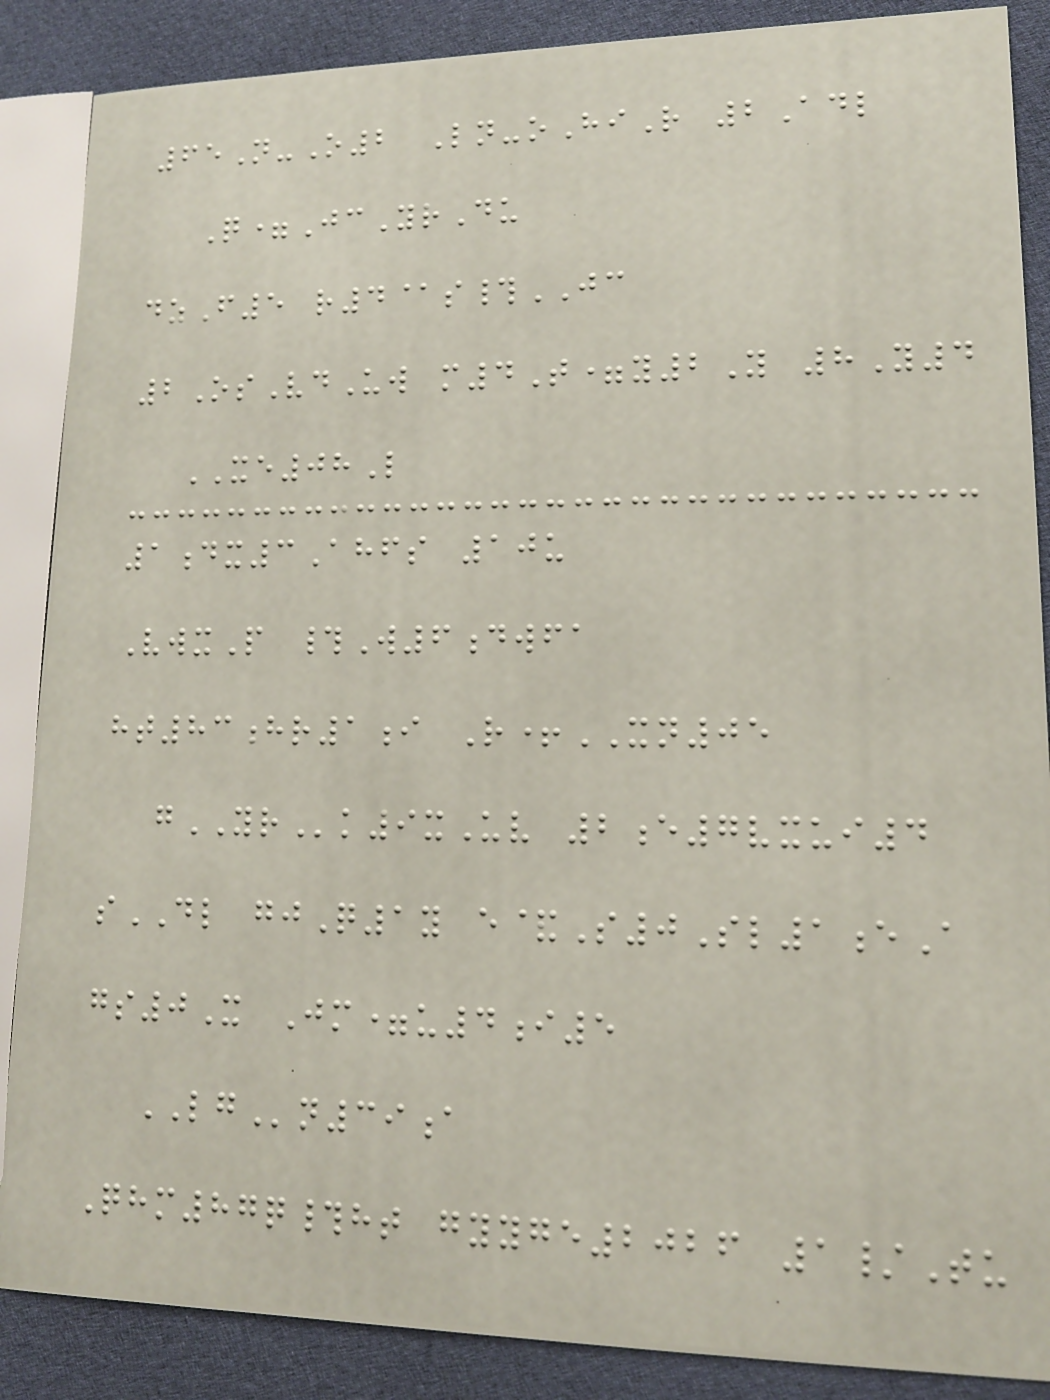65N-O2 Ln-oHiR 2Adl
Q=JcYrDu
dzF5 r4@s#JC
2OsVdUw m4T=y2Y 8Y4
XE08L
1dx3Ahfs 10u
VwxP #W6dwfa
ht83hr1i R+XN05
gYRk9xUv 2e7vxui4
sDL gjQ1y e&S0Sl1eA
gs0X Jm=u4i5
LGn39a
Qhm87q#ht gyyge2026 1/Tu
